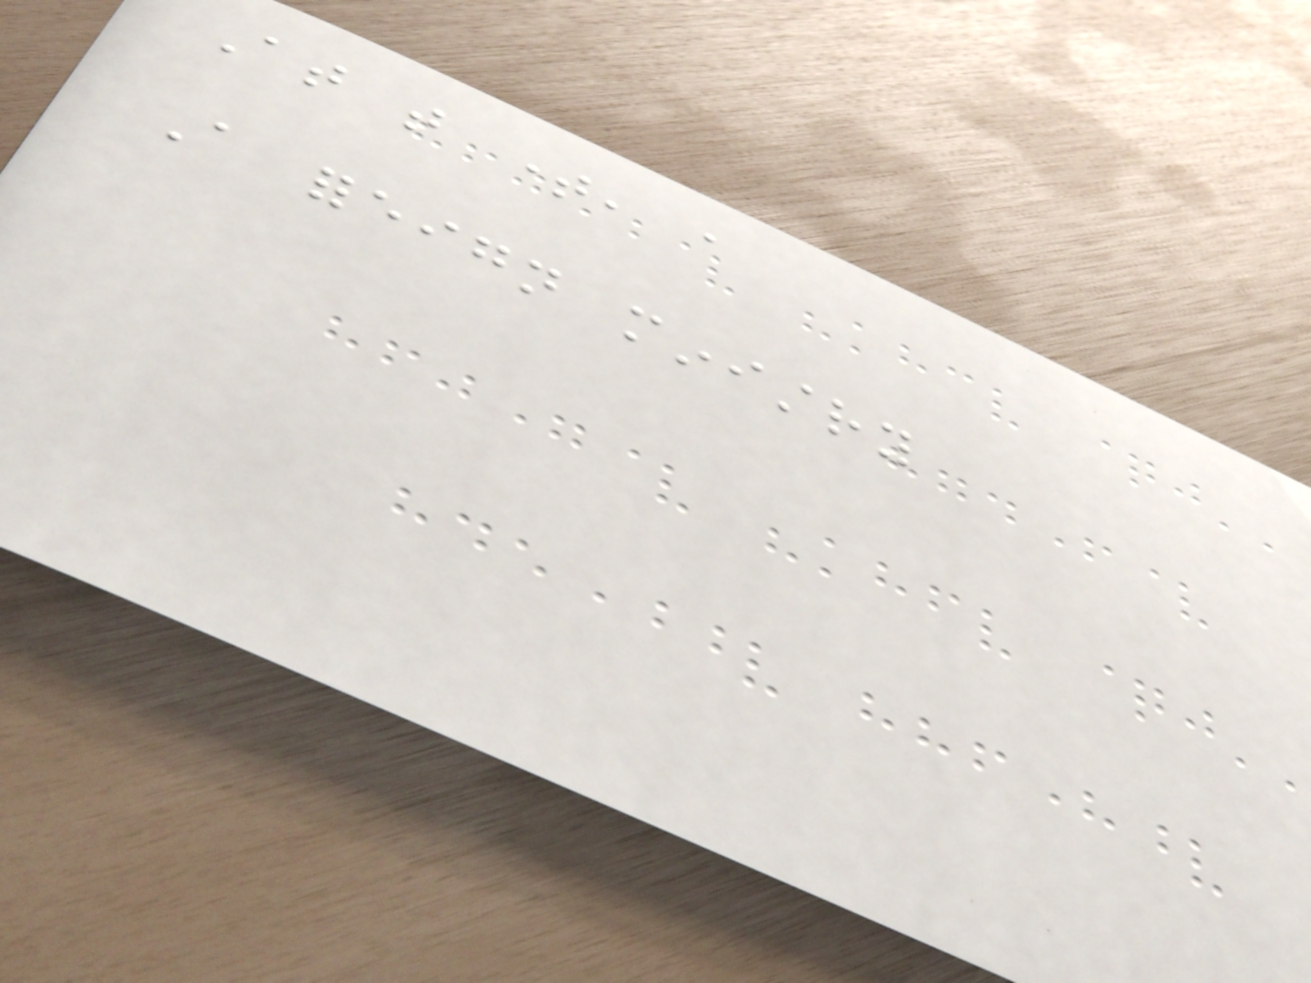At that time, a
A foreign ministry
